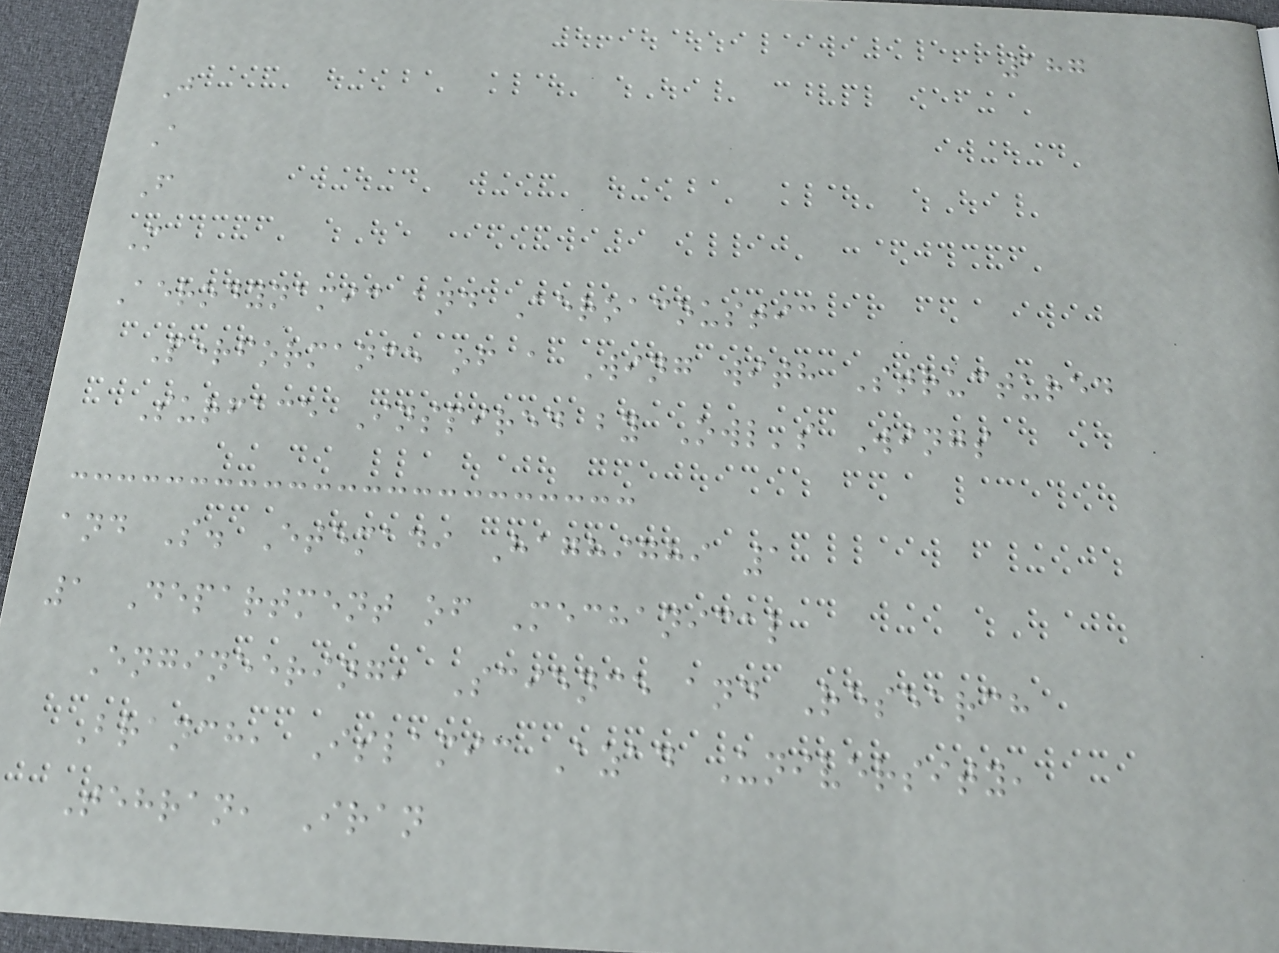187
J
A
F
M
Aerodynamic and Aeroacoustic
Performance of a Wing with Structured
Surface Inspired by Owl's Wings
and S. Etemadi Haghighi 1
1 Department of Mechanical
Engineering, Science and Research
Branch, Islamic Azad University,
Tehran, Iran
